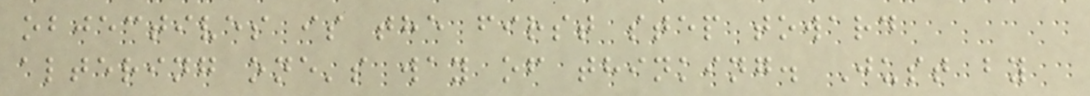objectives is the first step toward
altering one's way of thinking. Just by
